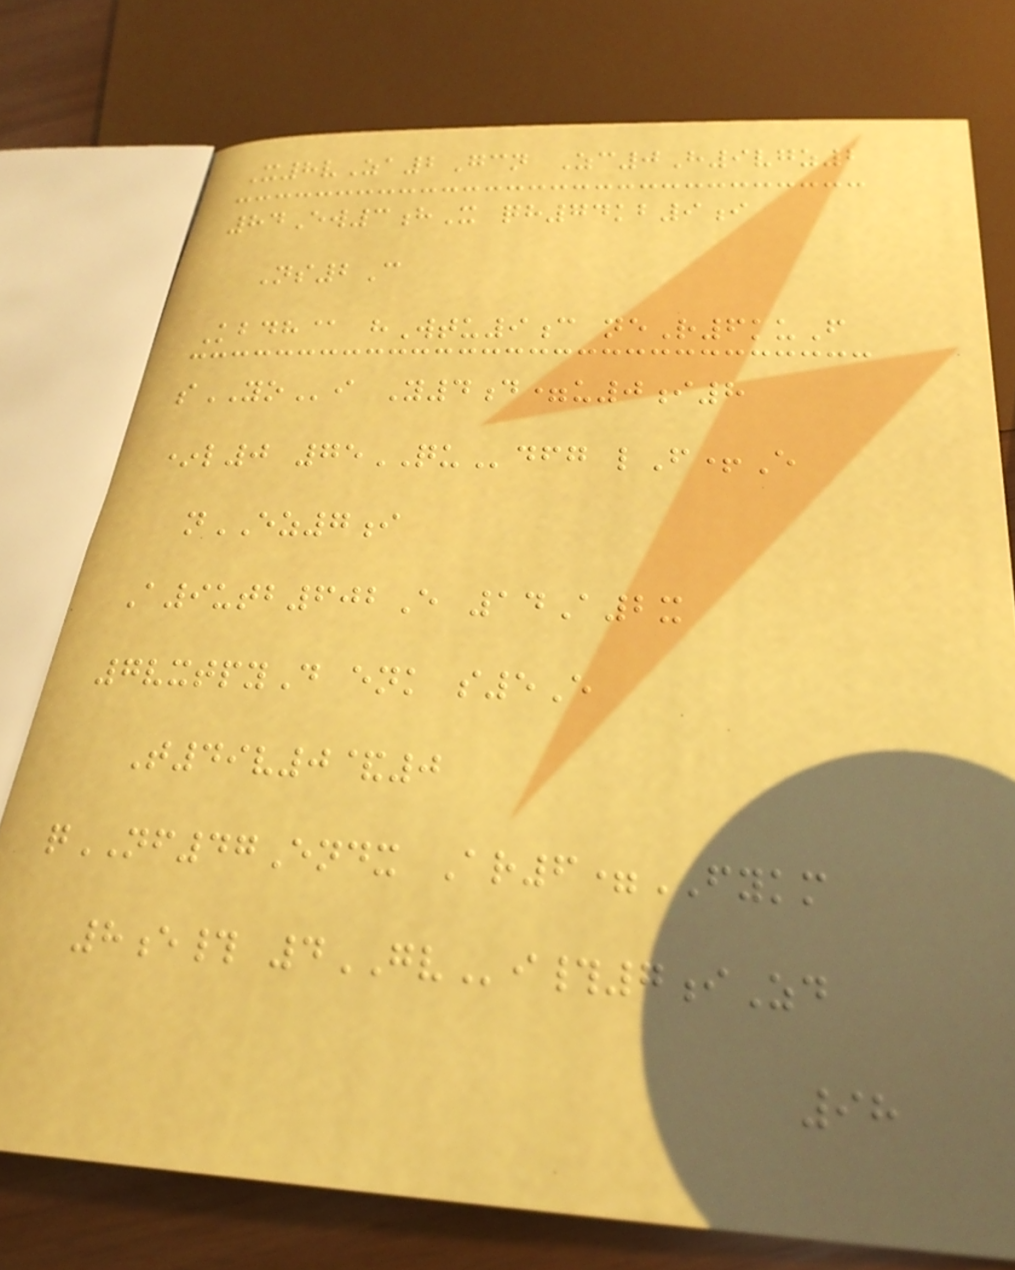X8vZa2Gcn Zc0H9vgz2
84Ew3hX qh74kb9i
Ns2C
Kbdh@ hWtu9c neR6kuF
sYOi Y4d=u0i8
*l0 75QUdfg lF+E
nEZ7i
A9utb602E 14A2x
7vxtpyD enk s5E
T49v0&0
qNF47Endx Ar6=FYKM
8e# 4GVi#7iZd
98
